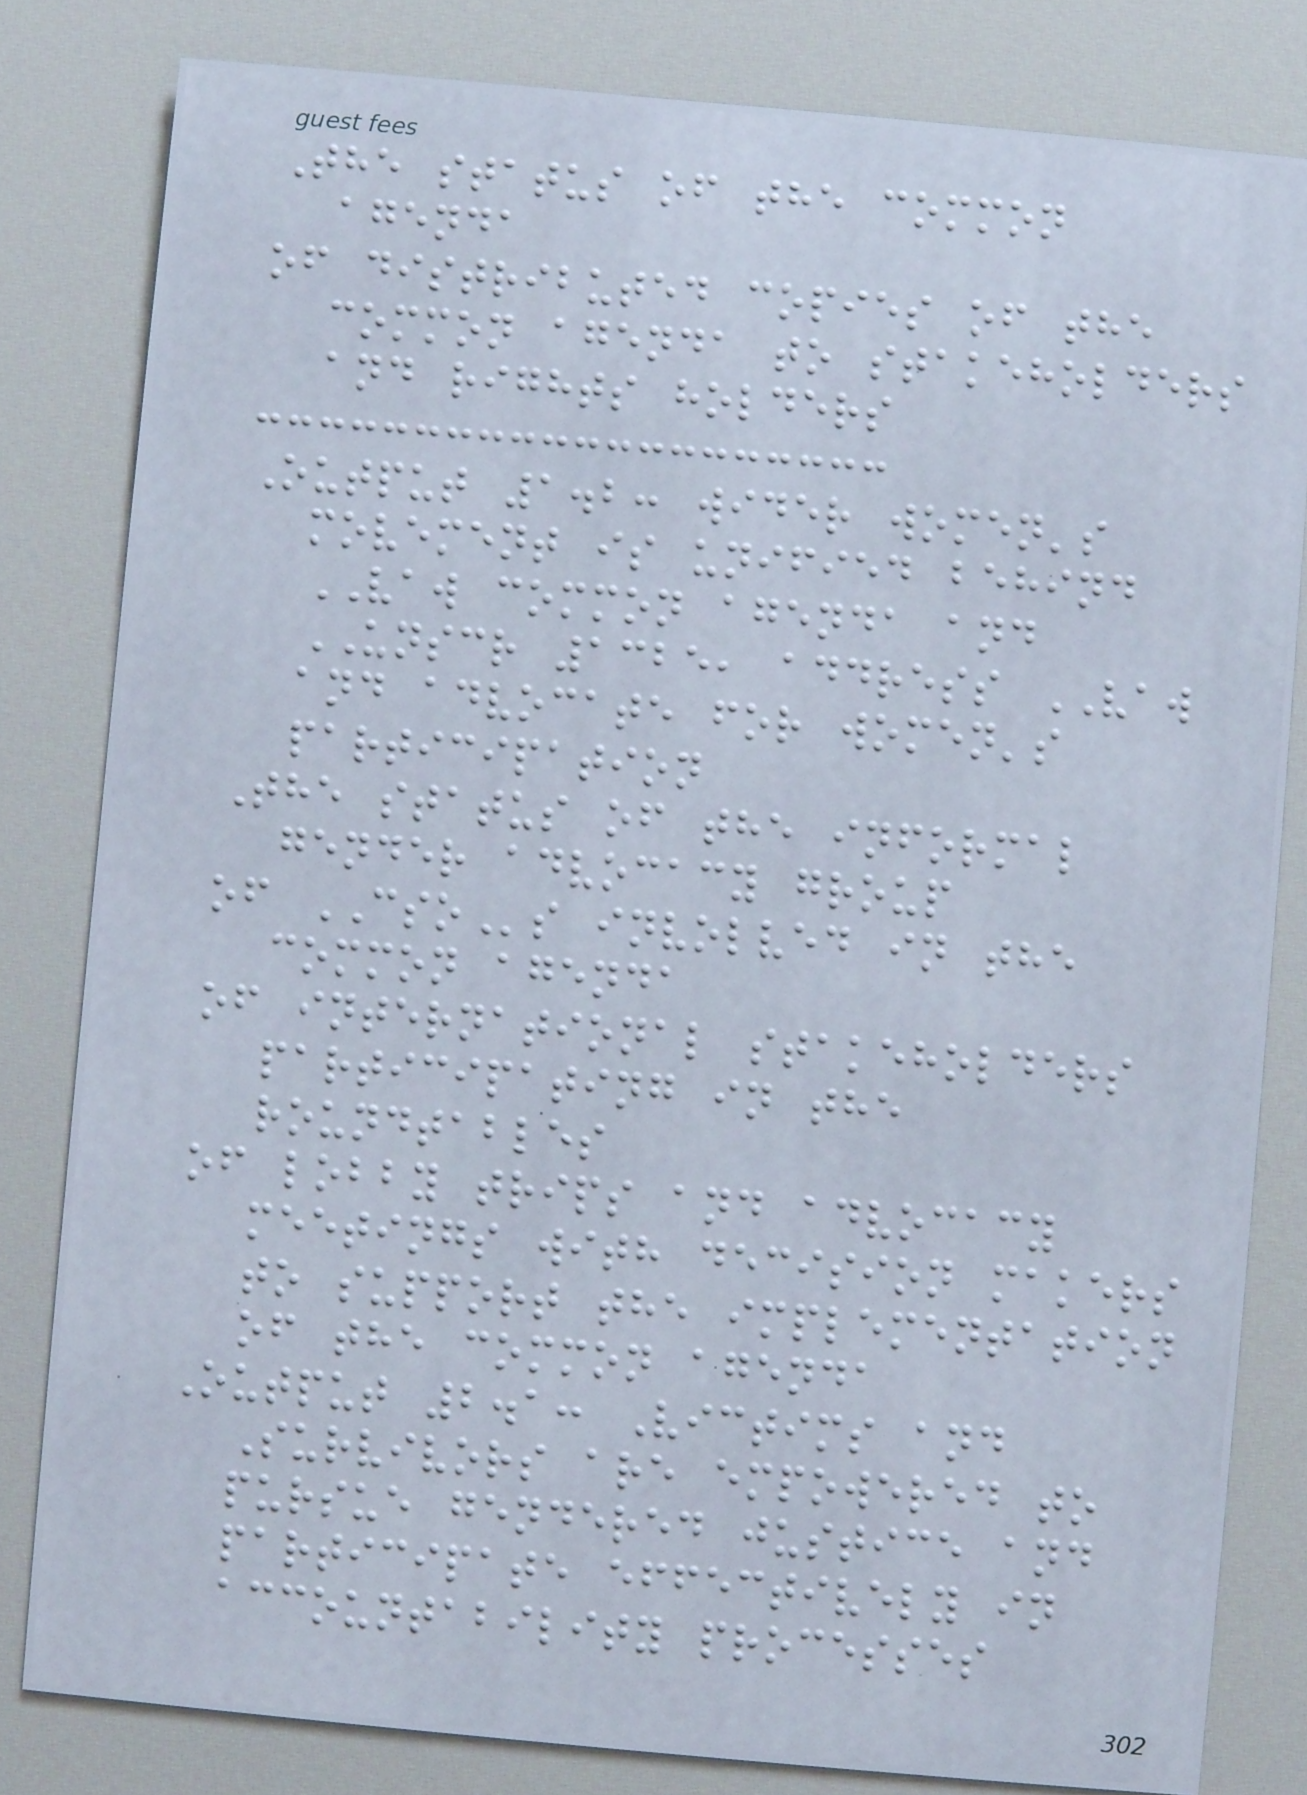The status of the common
agenda
of distributed copies of the
common agenda to stakeholders
and rights holders
Output 1.2: wider women's
movement is unified behind
VAW common agenda and
UNSCR 1325, address VAW
and advocate for women's
participation
The status of the informal
gender advocacy group
of CSOs involved in the
common agenda
of international stakeholders
participating in the
roundtables
of lobby trips and advocacy
meetings with decision makers
to support the implementation
of the common agenda
Output 2.1: Victims and
Survivors are empowered to
pursue gendered justice and
participate effectively in
accountability processes
